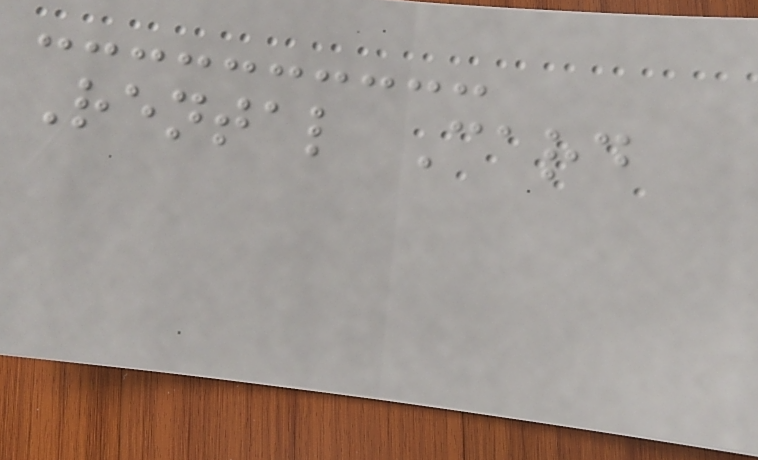Rental Card
